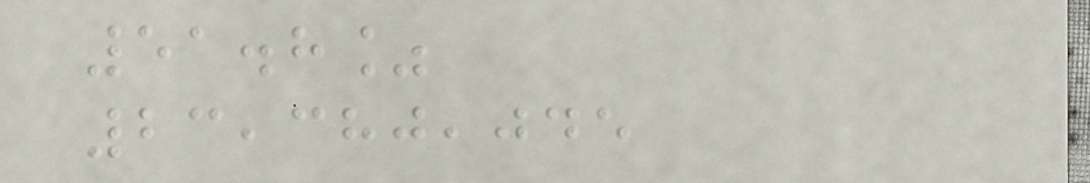51.8%
23,380,045
